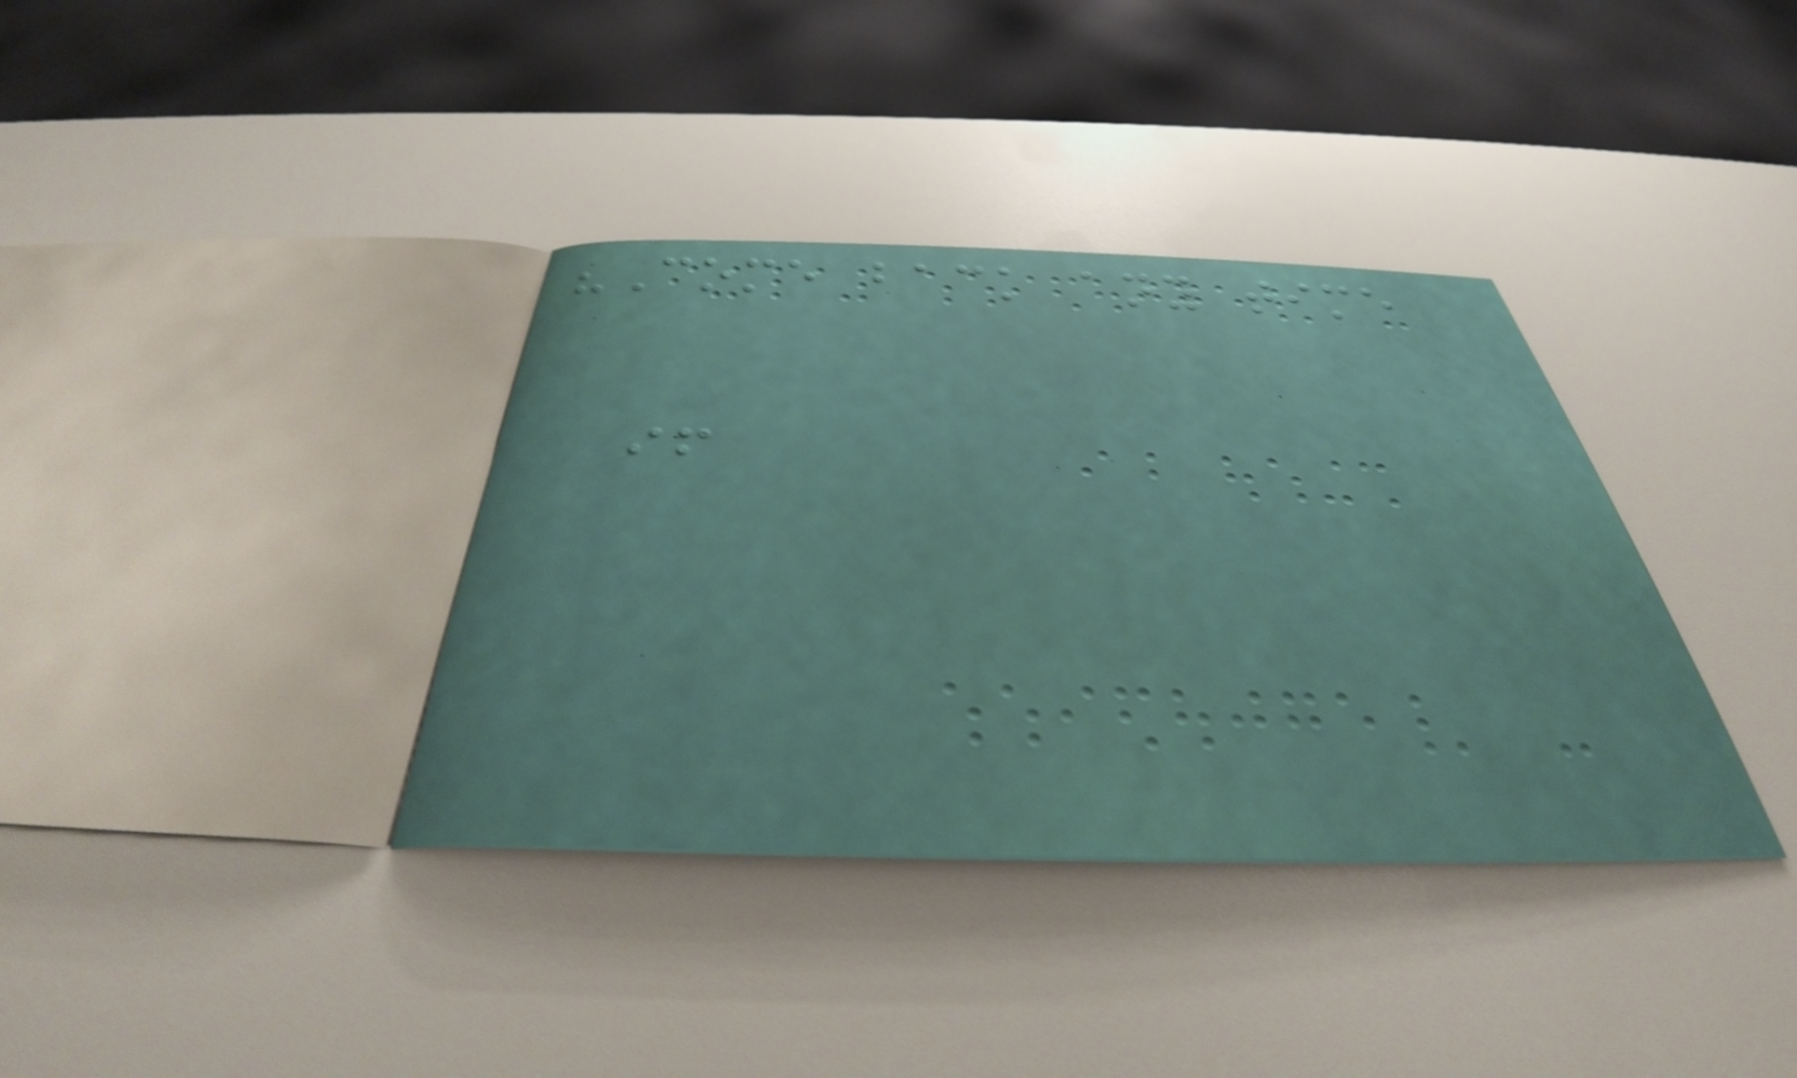"Come back any time
if
